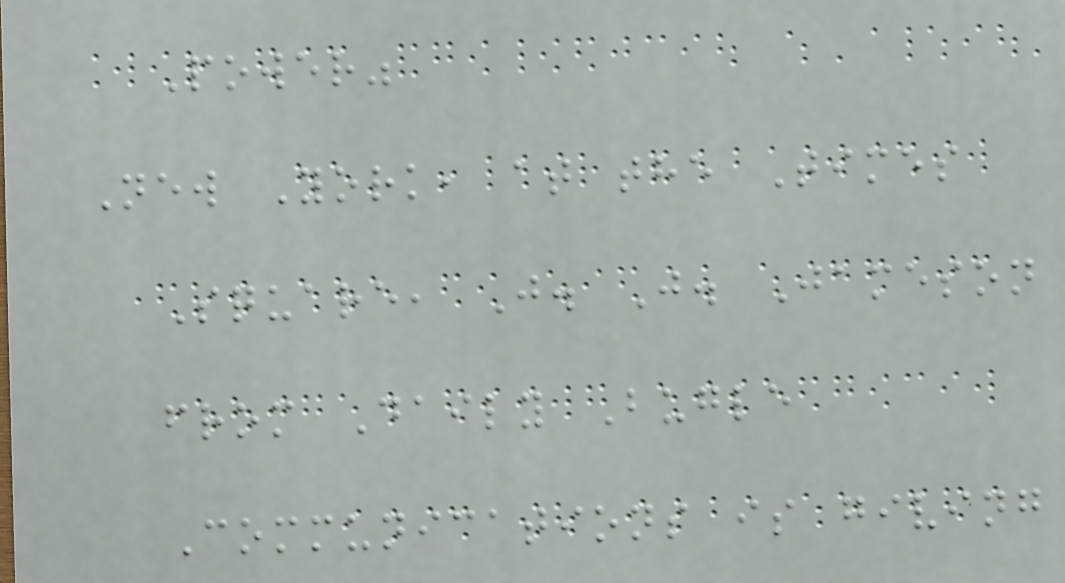Power"
New York, at the Times
Square, J. J. Jameson
from Daily Bugle
Communications is giving
